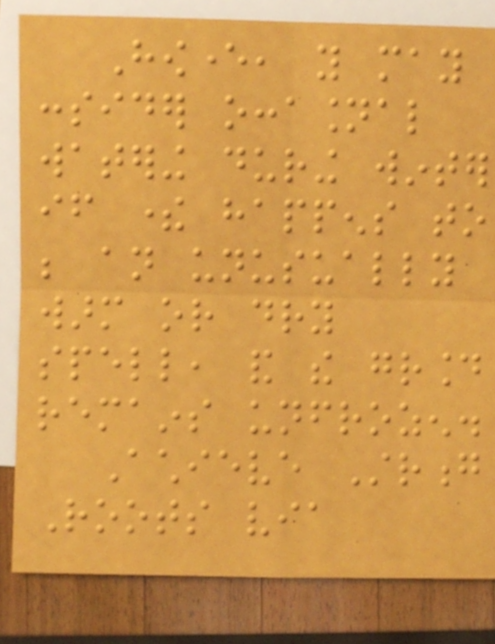However, you may
consider occasional
watering during winter
if there happens to
be an unusually
warm or dry
spell, and the ground
remains unfrozen.
Achieve Strong
Roots via
